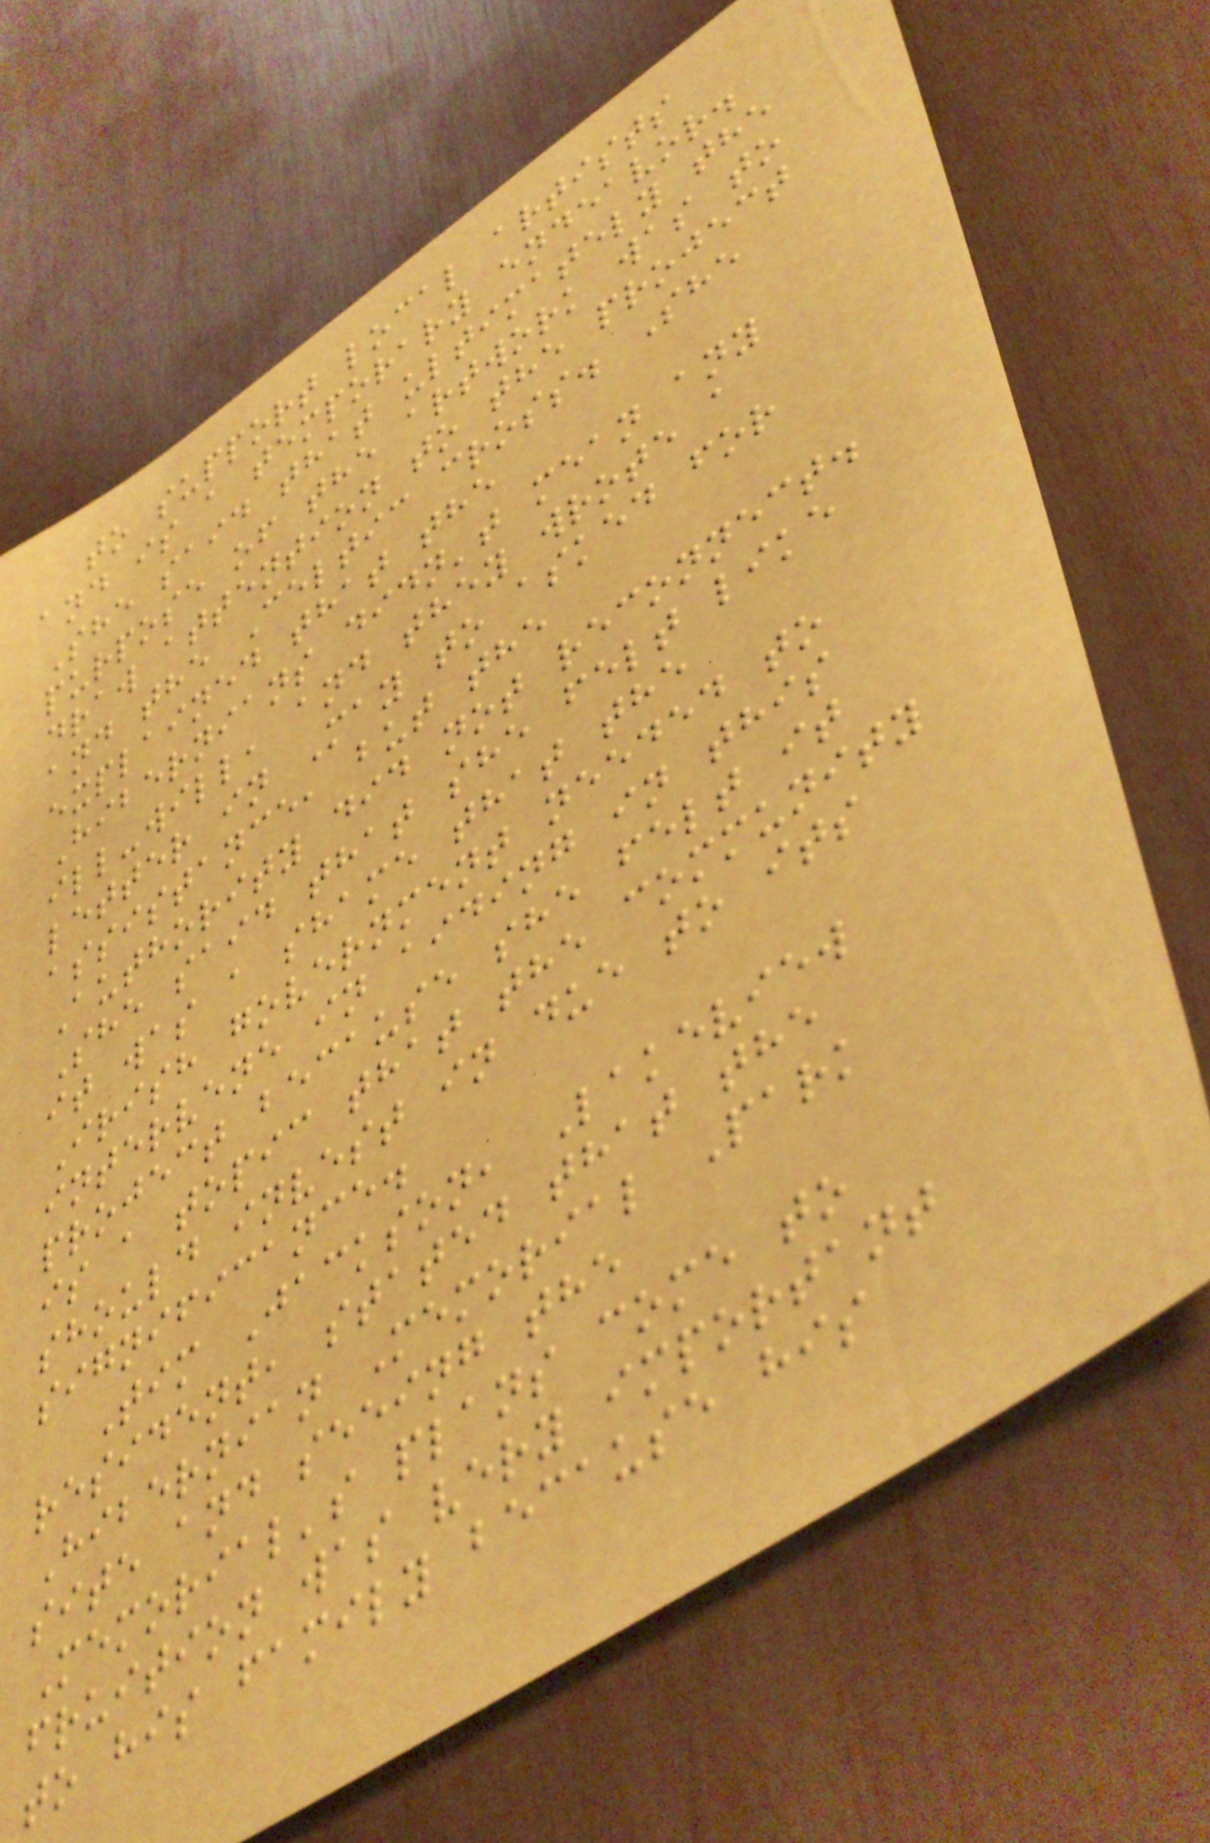to support local artists
and is a temporary endeavor.
She said that ultimately the
purpose of the artwork was to
draw attention to the project
and the Celtic cross. She
explained that the
Hibernians didn't mean any
ill-will, and they wrote a
letter in May to asked for
assistance, but the
Authority did not reconnect.
She said that she felt like
it was a shame that the
Irish government needed to
intervene in aiding in this
project because she felt it
is a topic that the community
should invest in due to its
significance.
Tim Jackson, Lakeview
resident, stated that the
Hibernian Memorial Park
site and seeing the
Memorial's plans come to
fruition was very important
to his family because his
